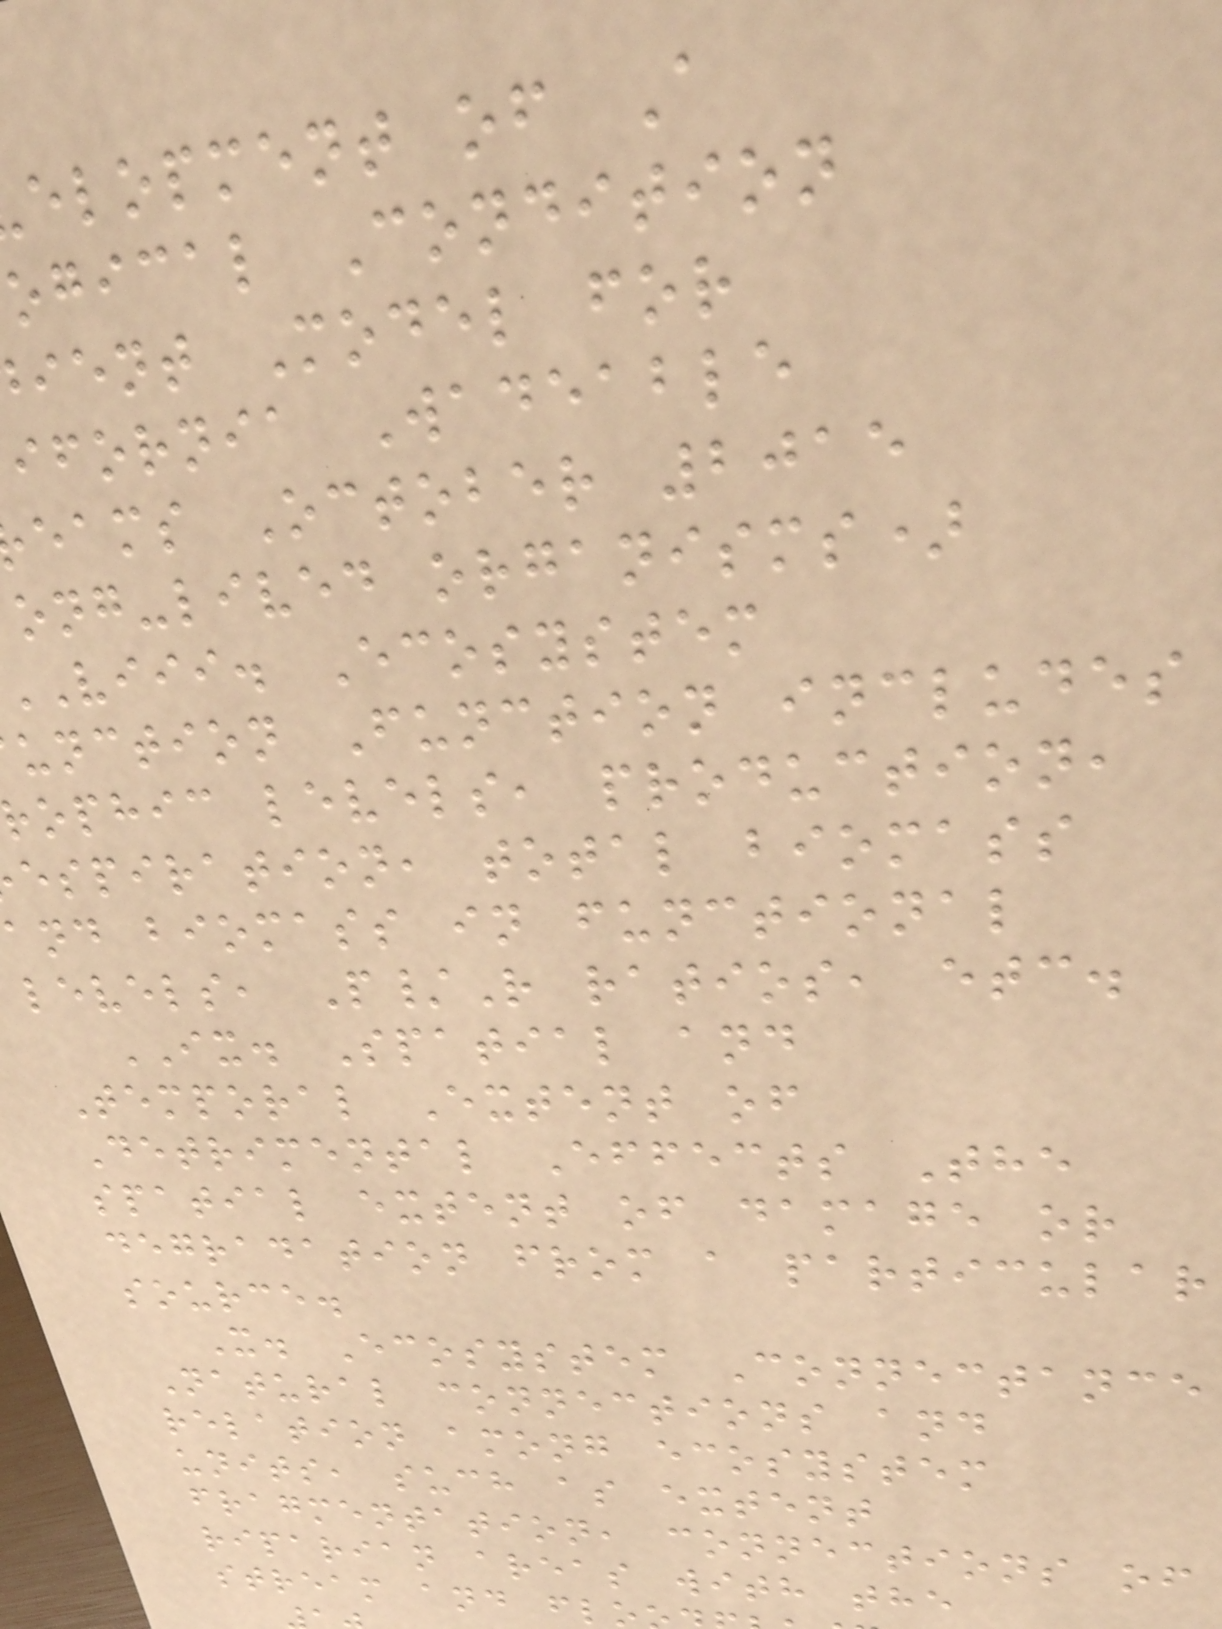elopment of A
ogical Condition
ient Model for
ifornia Wadeable
eams October 2015
ong-lived organisms)
viii. Ecosystem
unction Function includes
ophic levels, production,
espiration, total biomass
and biomass in functional
levels, P/R ratios, etc.
IX. Spatial and
Temporal Extent of
Detrimental Effects The
spatial extent of damage or
degradation from a particular
source.
X. Ecosystem Connectance
Natural connections and
relation among ecosystem
units, such as extent
fragmentation, connections of
riparian areas with the
stream and fl
